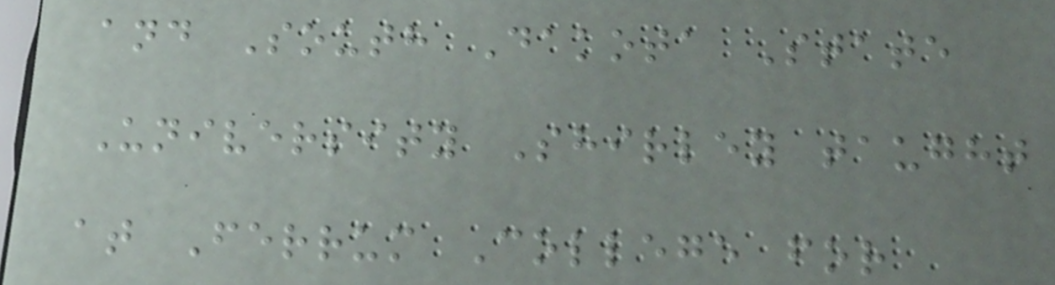and South Dakota State
University Shirley taught
at Ferrum College for
